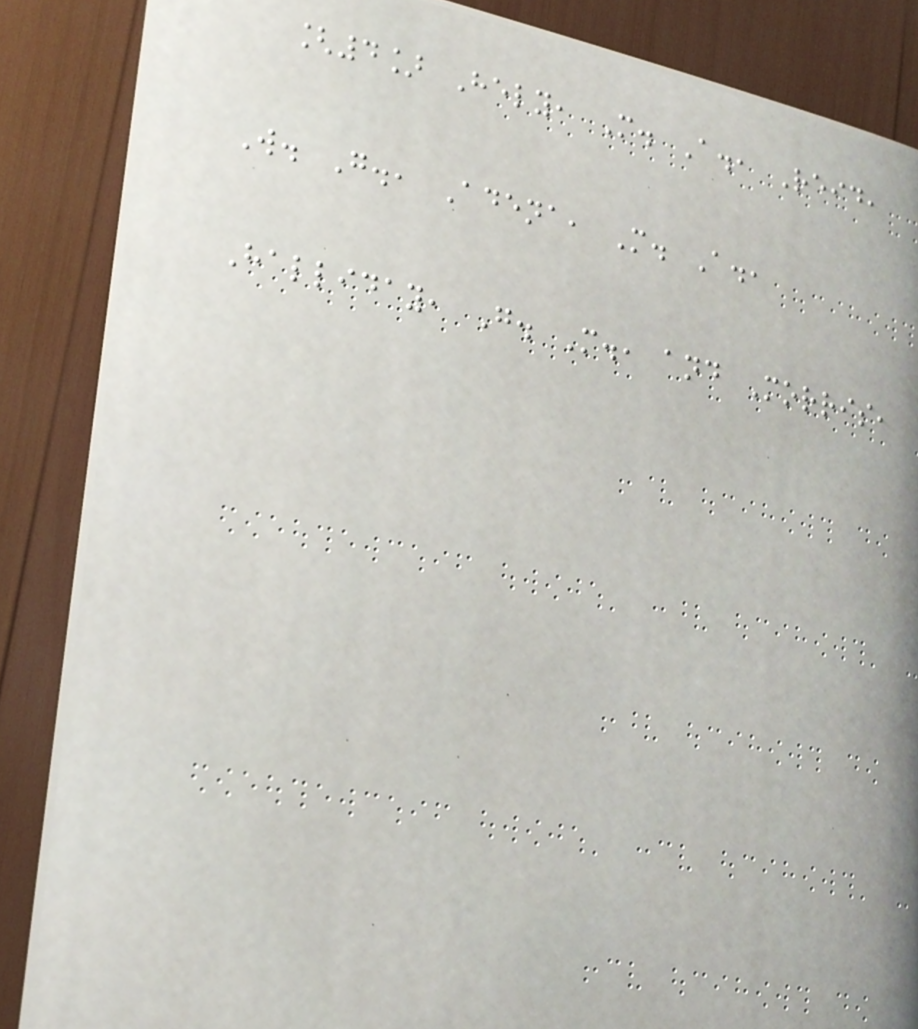[4] Hely, M. A., Reid,
W. G., Adena, M. A.,
Halliday, G. M., and Morris,
